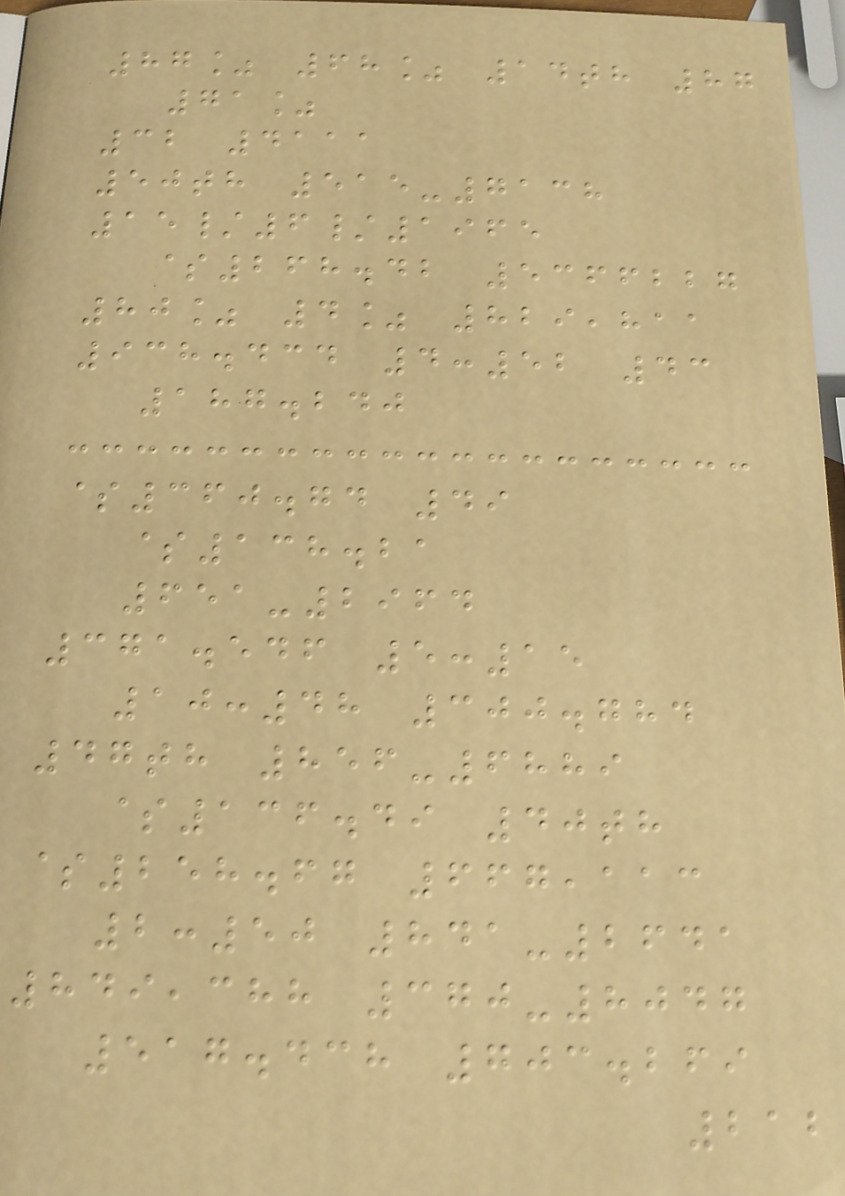87% 68% 14th 87
71%
32 4111
50th 515-7138
15/6/1965
$268.42 5366227
80% 4% 829,811
938.434 4:52 43
187.240
$360.74 49
$138.21
651-2964
371.546 5:15
10:48 300.784
47th 856-6889
$136.49 40th
$258.67 667,113
2:50 841-2641
849,388 370-8047
517.438 703.269
212
